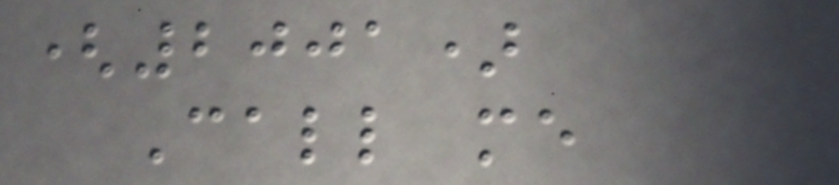(2001)
Call me
